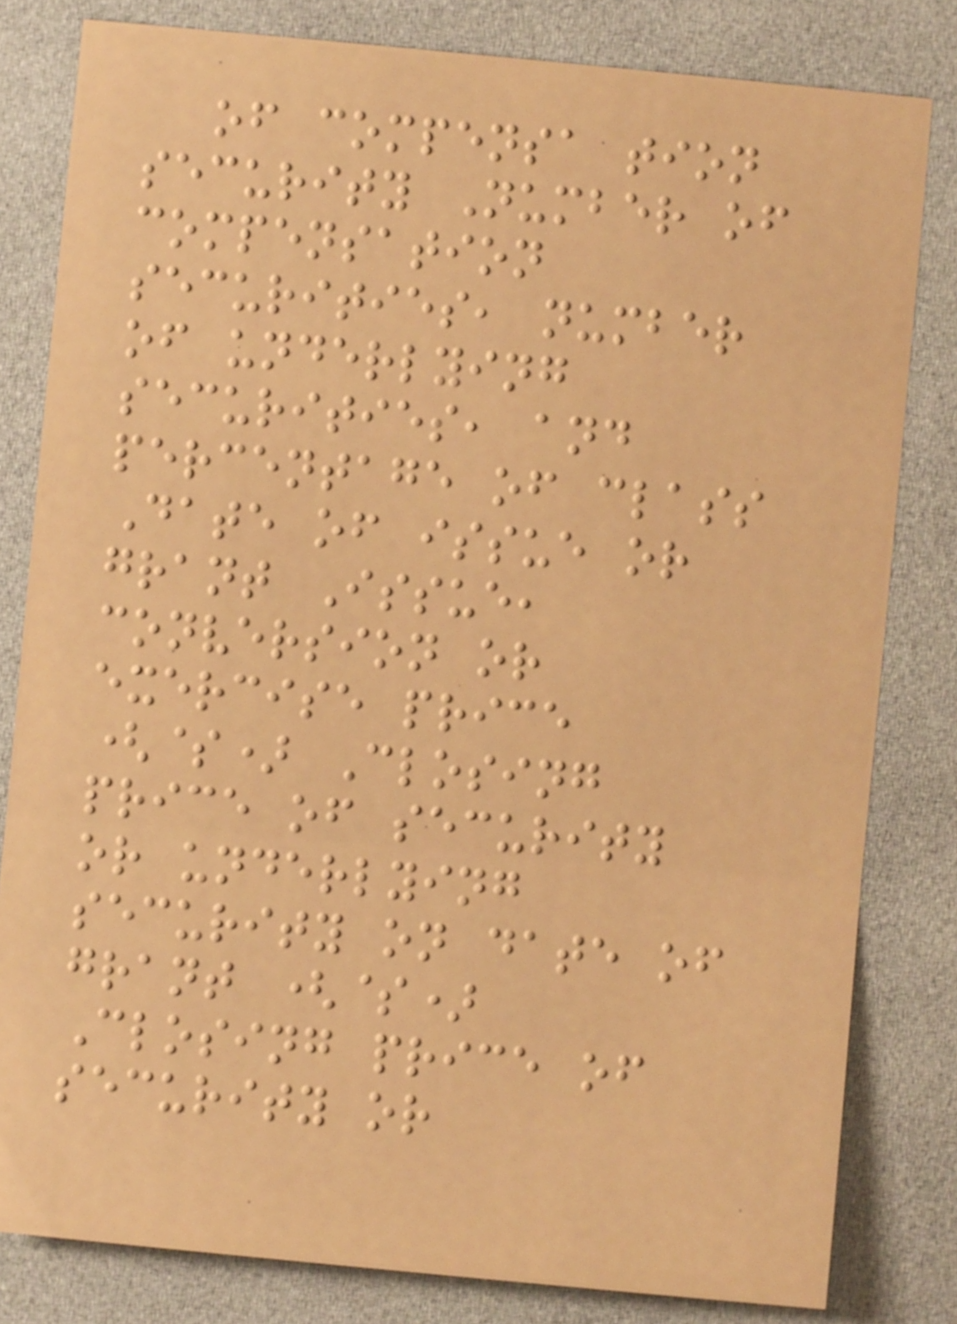of compensa tion
security Number of
compensation
securities, number
of underlying
securities, and
percentage of class
Date of issue or
grant Issue,
conversion or
exercise price
($) Closing
price of security
or underlying
security on date of
grant ($)
Closing price of
security or
